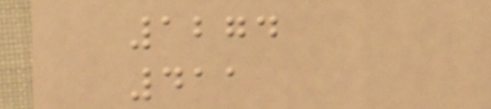1274
411
